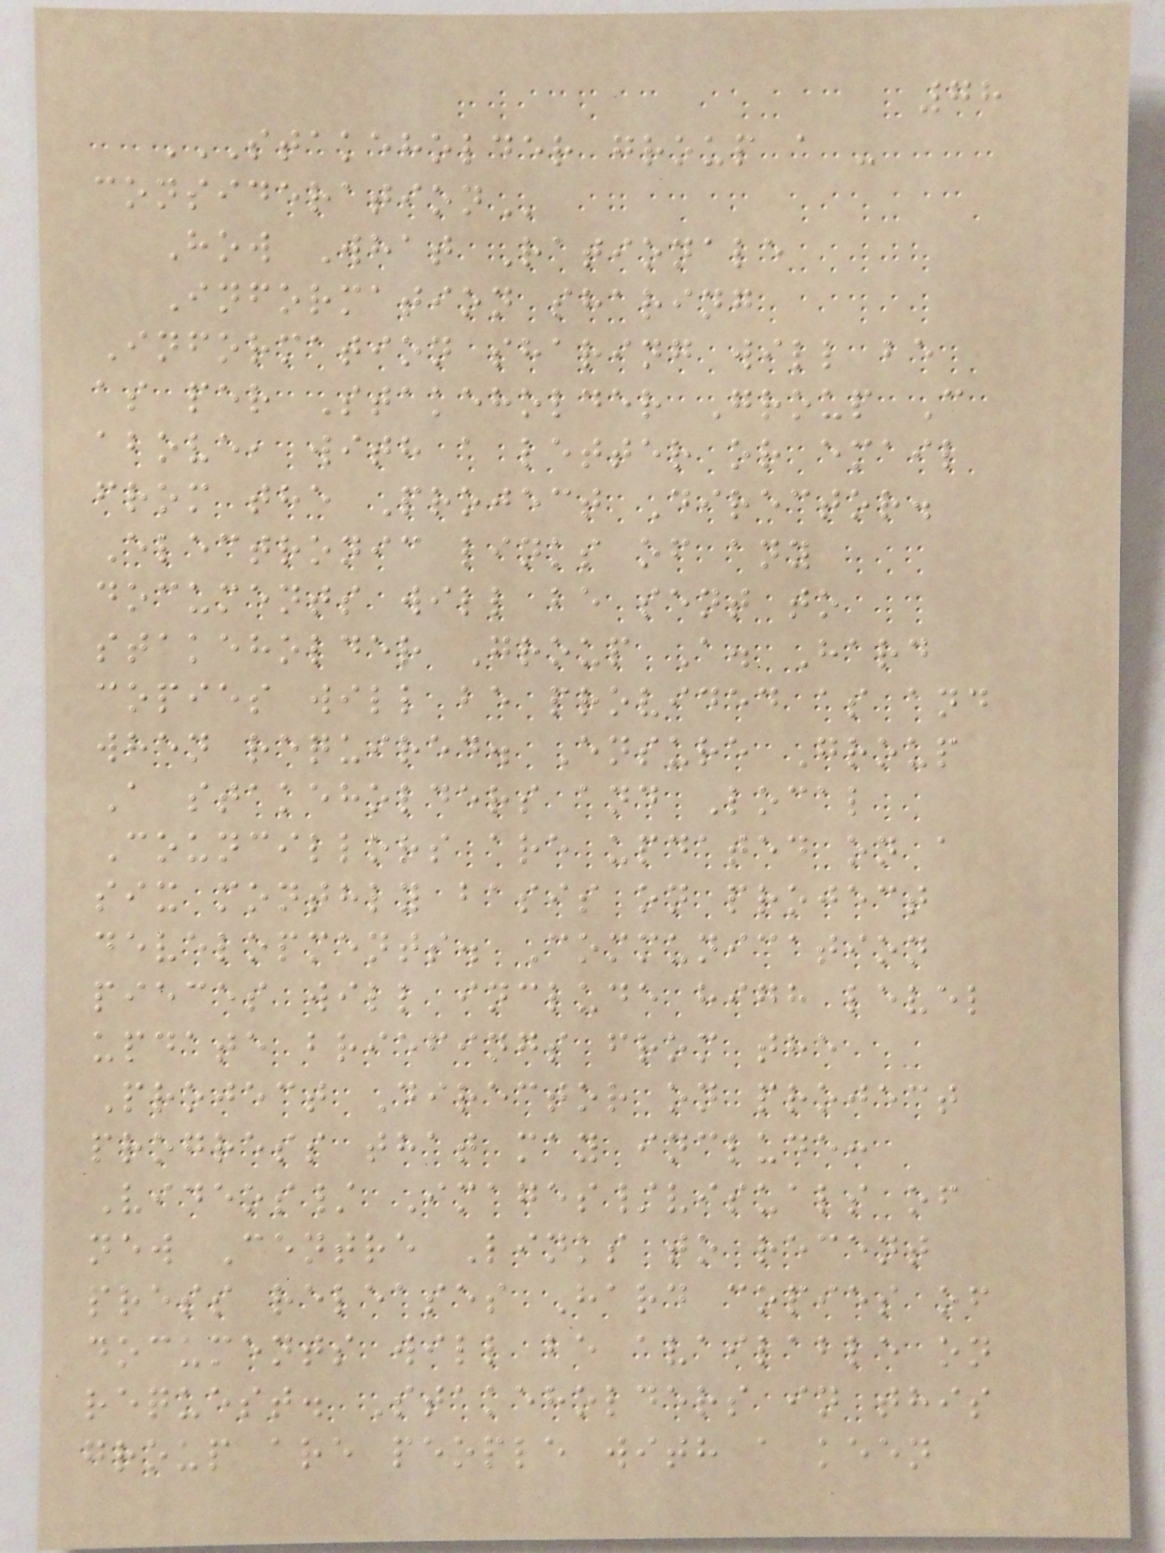78
STAKEHOLDER GROUP A -
CONSIDERATION
How What Rationale
Information sharing
Information sharing will be
as per Stakeholder Group C
above, with a letter or email
from the Project Director.
Electronic links of any
documents will be sent to
stakeholder Group A. Hard
copies will be provided as and
when required. Ensure Group
A stakeholders and Local
Councillors are updated on a
six monthly basis on project
developments. Communication
pieces will include high level
update briefings from the
Project Director on project
progress that may include:
Videos/ Images/visuals of
new Centre Links to recent
press releases Hard copies of
documents will be available on
request. Stakeholders in this
group are people with a keen
